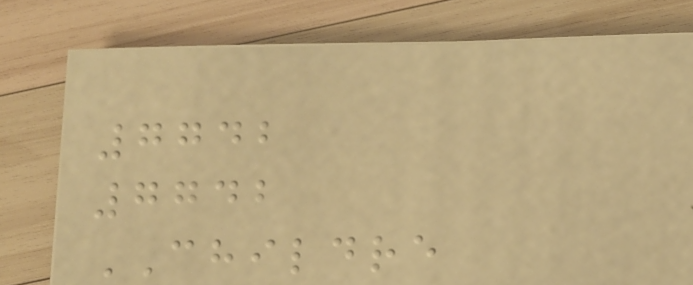7742
7742
CHILDRE
